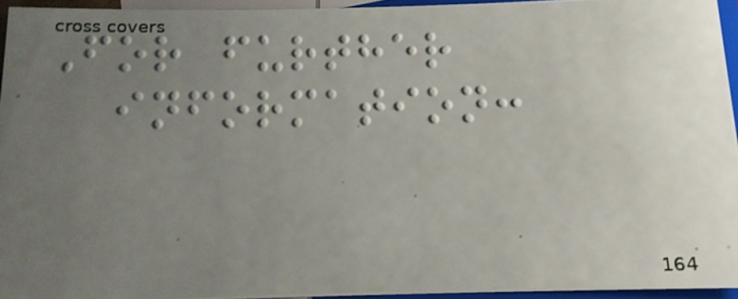For further
information:
